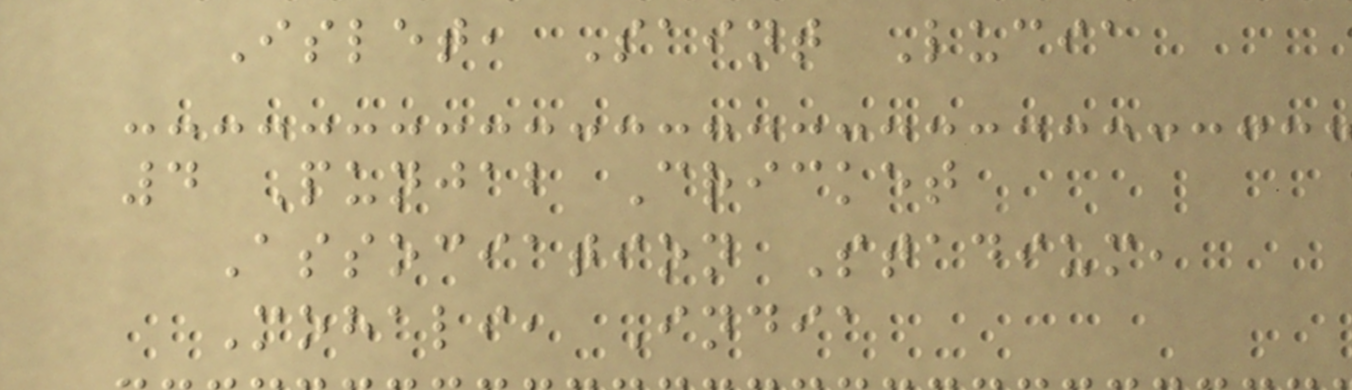Islet, Saint Lucia
4 Punjab Cricket
Association Stadium,
Mohali, India
